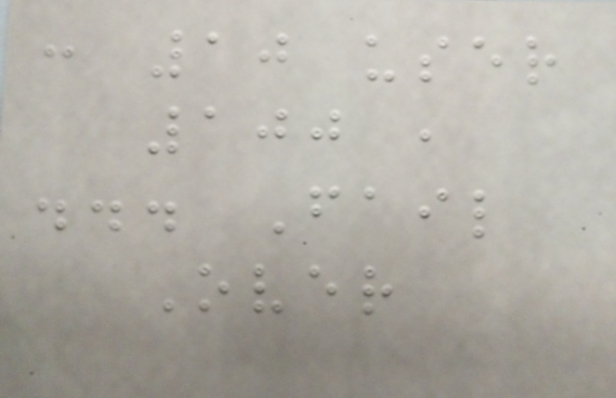: 10 user
100 ,
... Fail
Over
